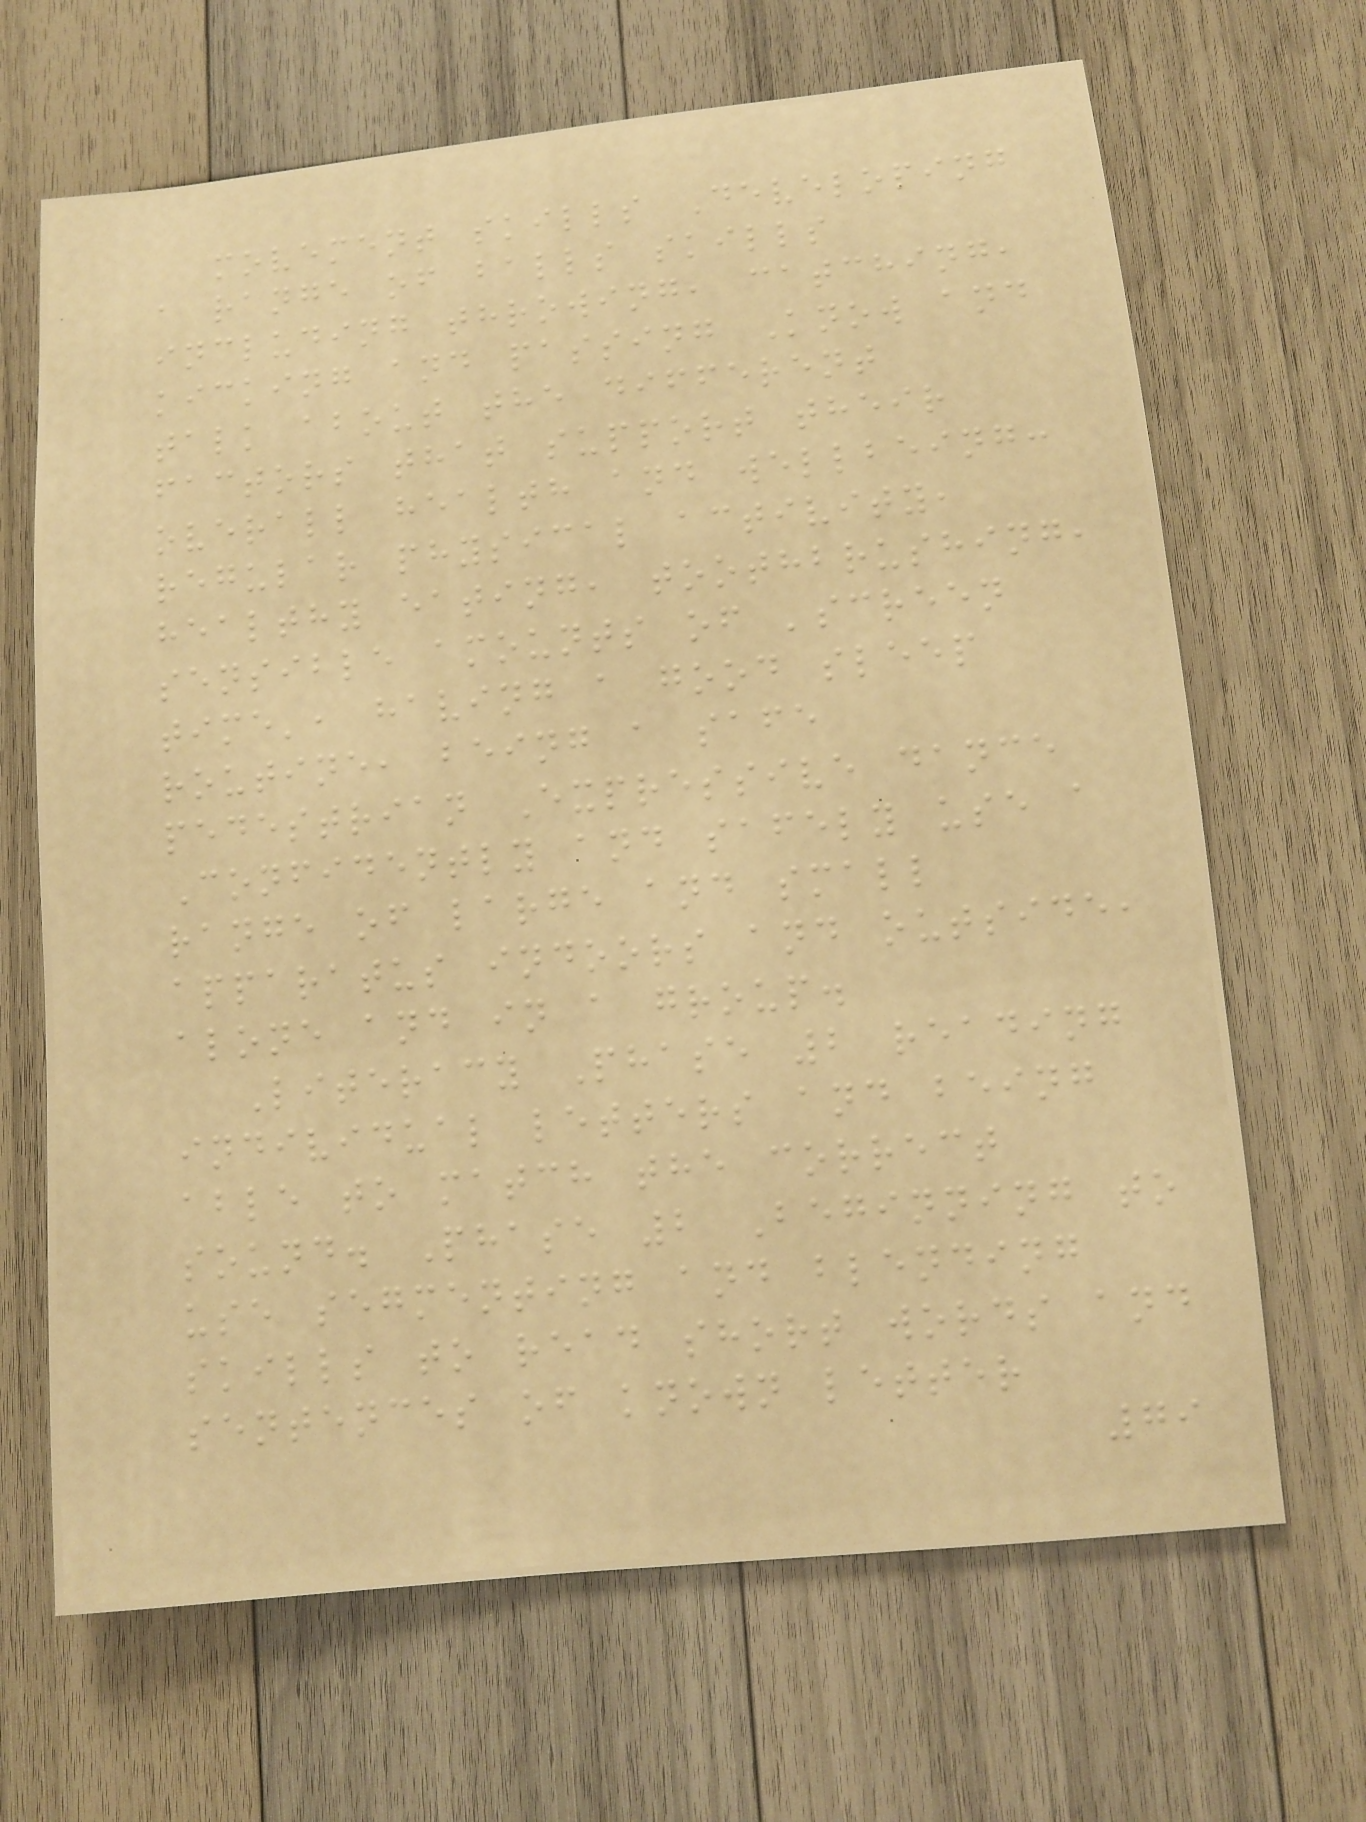movement skills Developing
a range of balls skills
including throwing, catching,
kicking and passing Know and
talk about the different
factors that support their
overall health and wellbeing:
regular physical activity,
healthy eating, toothbrushing,
sensible amounts of 'screen
time', having a good sleep
routine, being a safe
pedestrian Expressive dance
Confidently and safely use a
range of large and small
apparatus indoors and outside,
alone and in a group.
Literacy Phase 2 reading
individual letters and being
able to match the correct
sound. Phase 2 Beginning to
use segmenting and blending
skills to read short words and
sentences of known letter
79
